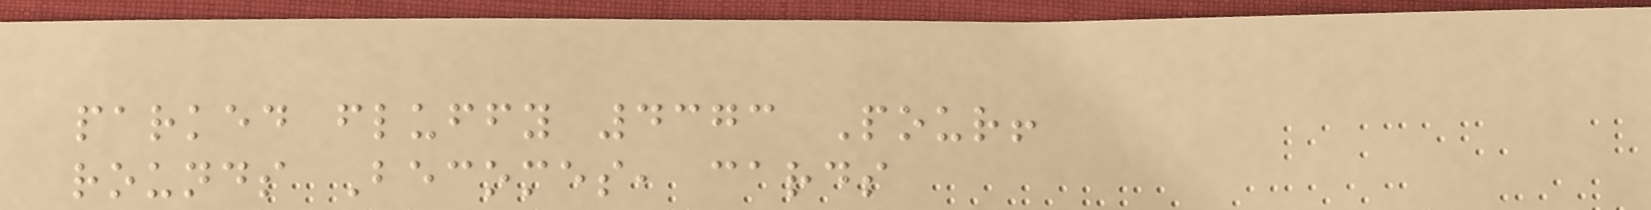parked fluffy 4373 Pour!
rounds Becomes, cards
